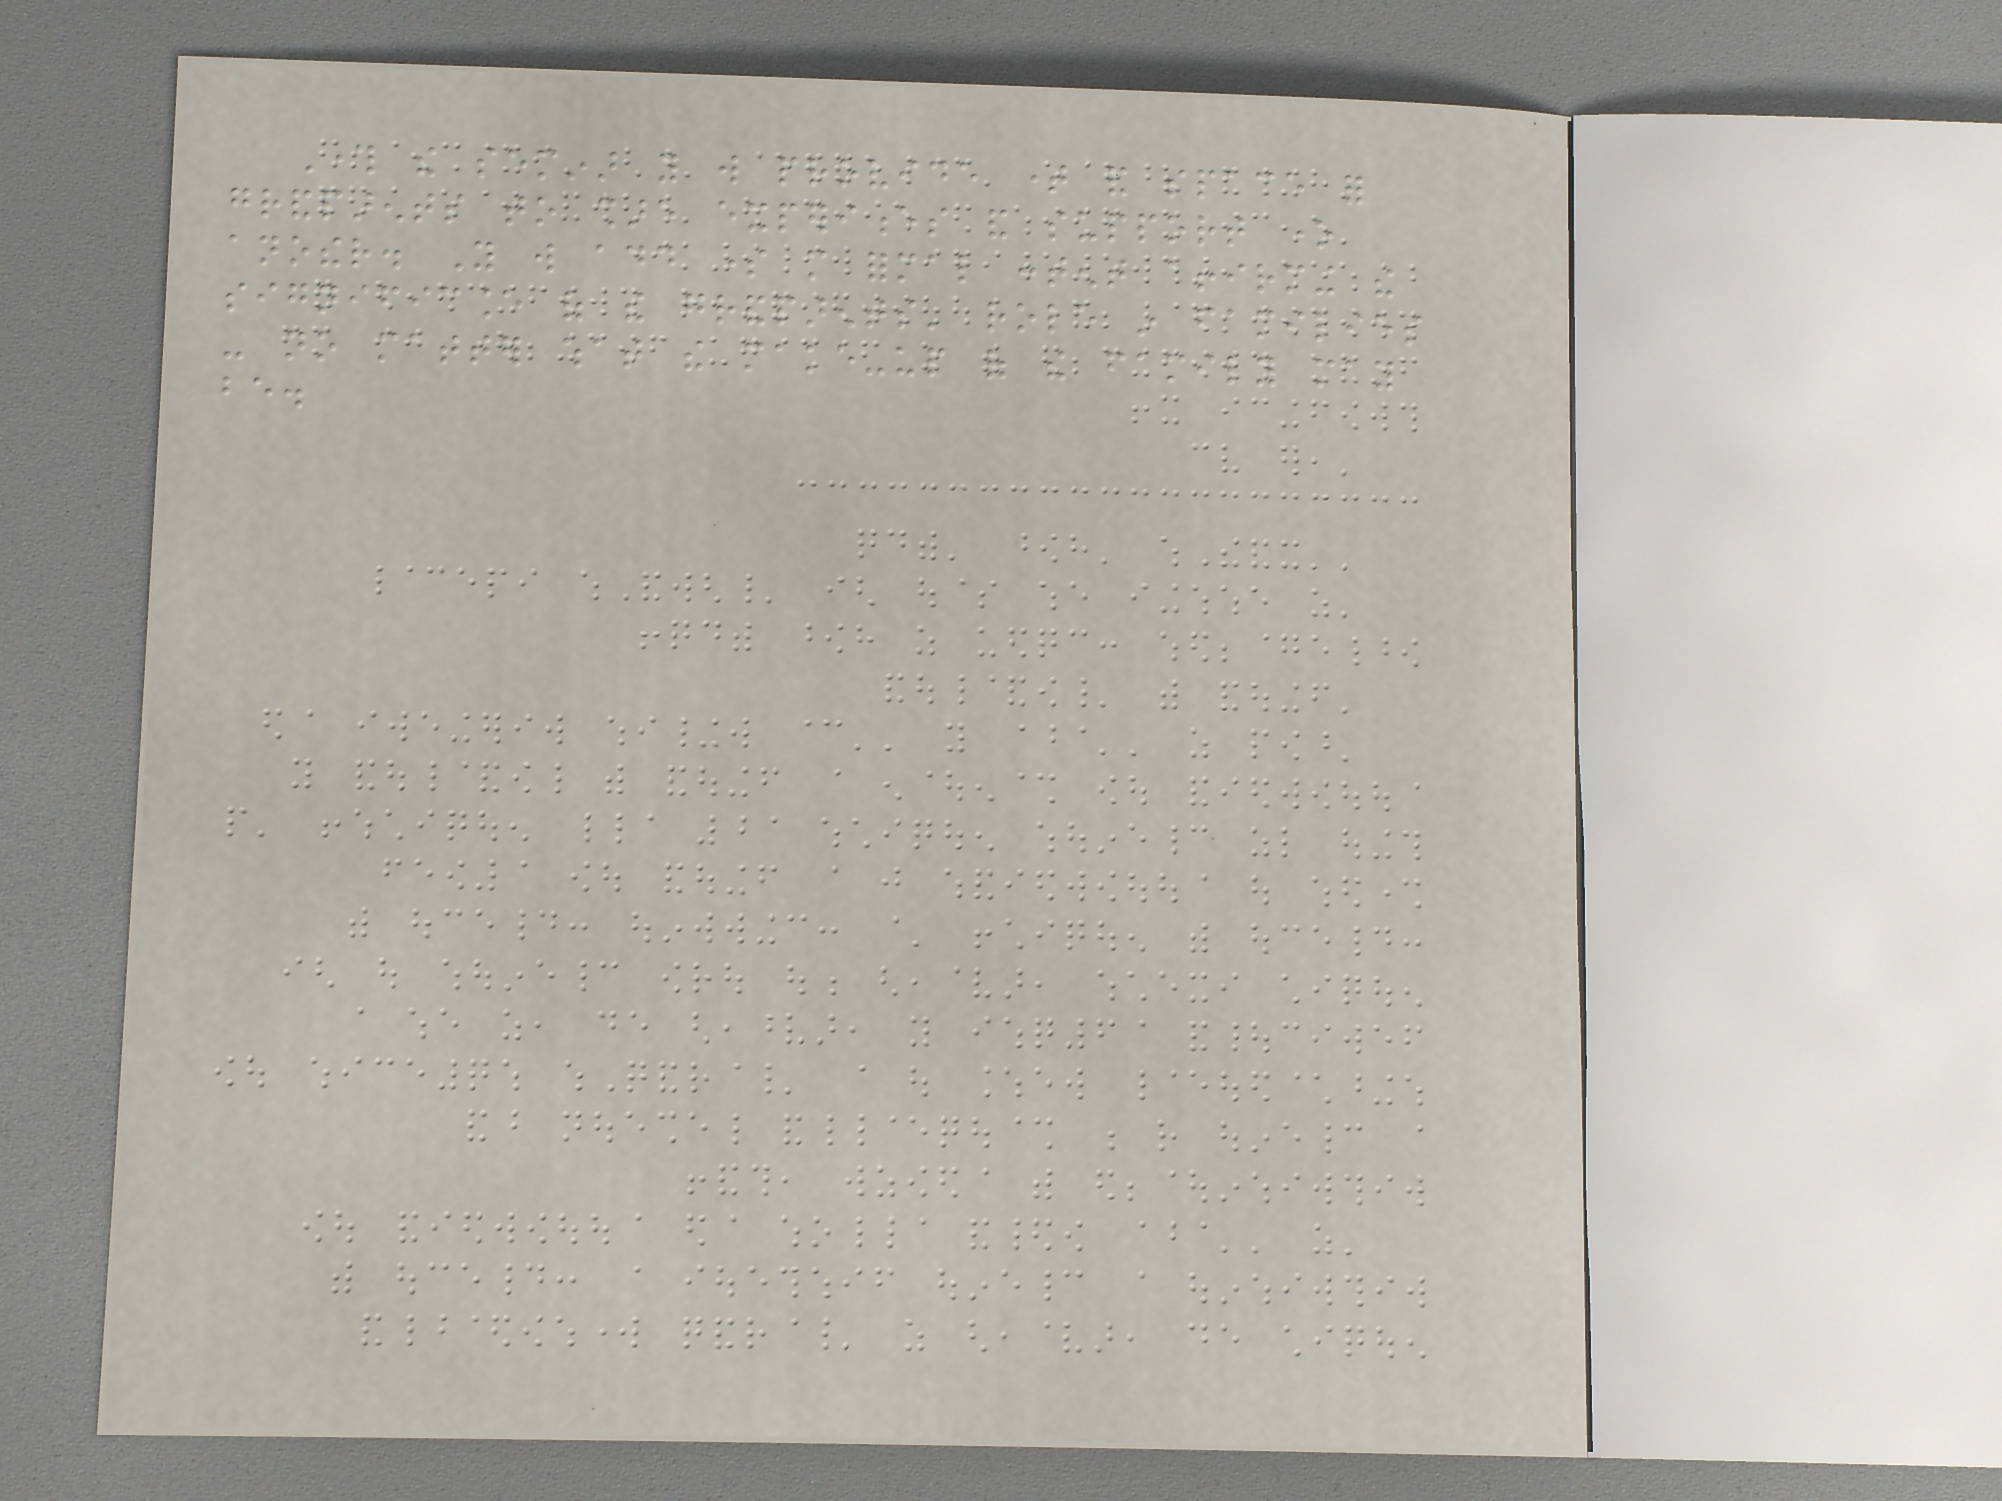Through the seminar you will provide time and space for
grandparents to share experiences and support one
another. You will add some more formal content affirming the
significance of the grandparents' role in families
- no matter what the make-up of the family may
be.
